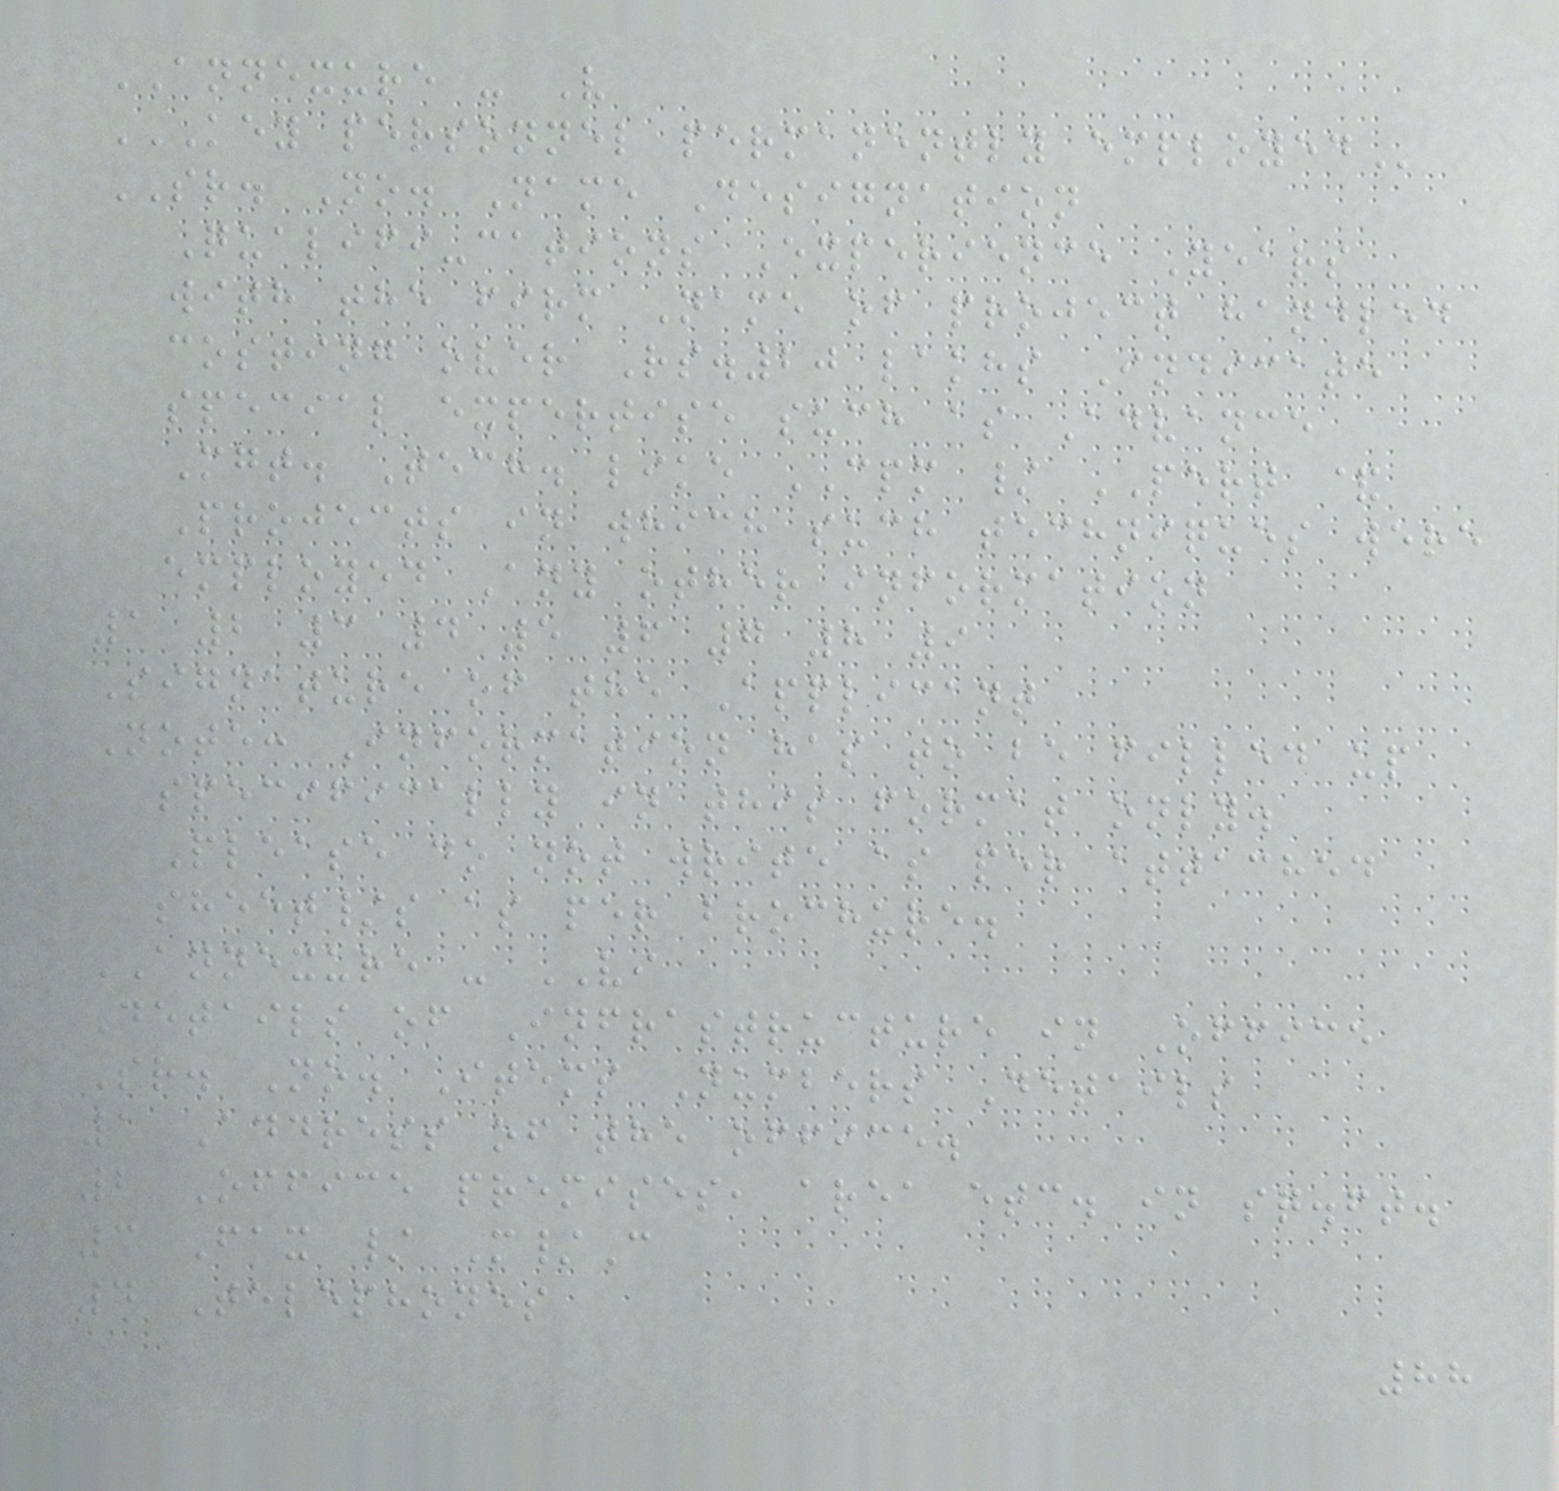ANNEXURE - V
KEY PERSONNEL PERMANENTLY EMPLOYED
SR. No. Name Designation
Qualifi-cations Experience Years
with the firm Name of project handled
costing over Rs.20 lakhs Indicate
special expertise such as Advance
Mgt. Tech. like CPM / PERT &
Projects in which such techniques were
employed Any other information
1 2 3 4 5 6 7 8 9
Signature of the Applicant
Note: Information has to be filled up
specifically in this format only.
Please do not write as per attached
sheet/s as per brochure.
ANNEXURE - VI
Details of Infrastructure in Office
Sr. No. Items Numbers Details
1 Address of the office.
2 Office premises, area etc. in sq.ft.
3 Fax / M/C
4 Telephones
88
